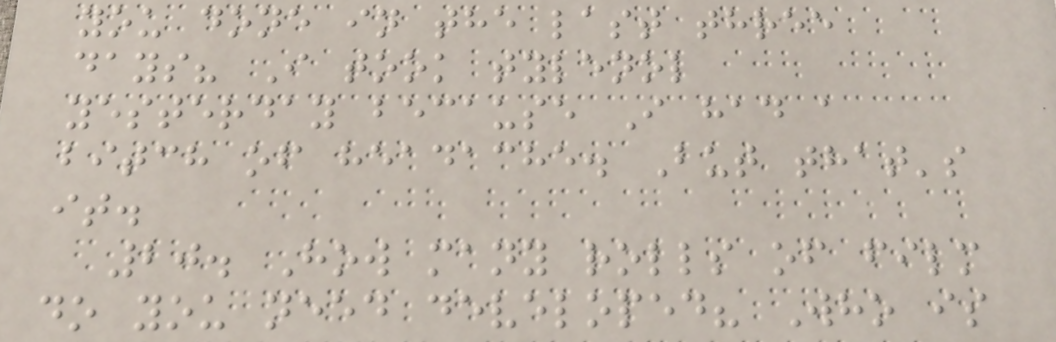you done in the last three
days? I took tylenol
yesterday because I had a
bitch of headache. But that's
it.
20. How many rolls of film
do you need developed? Who is
